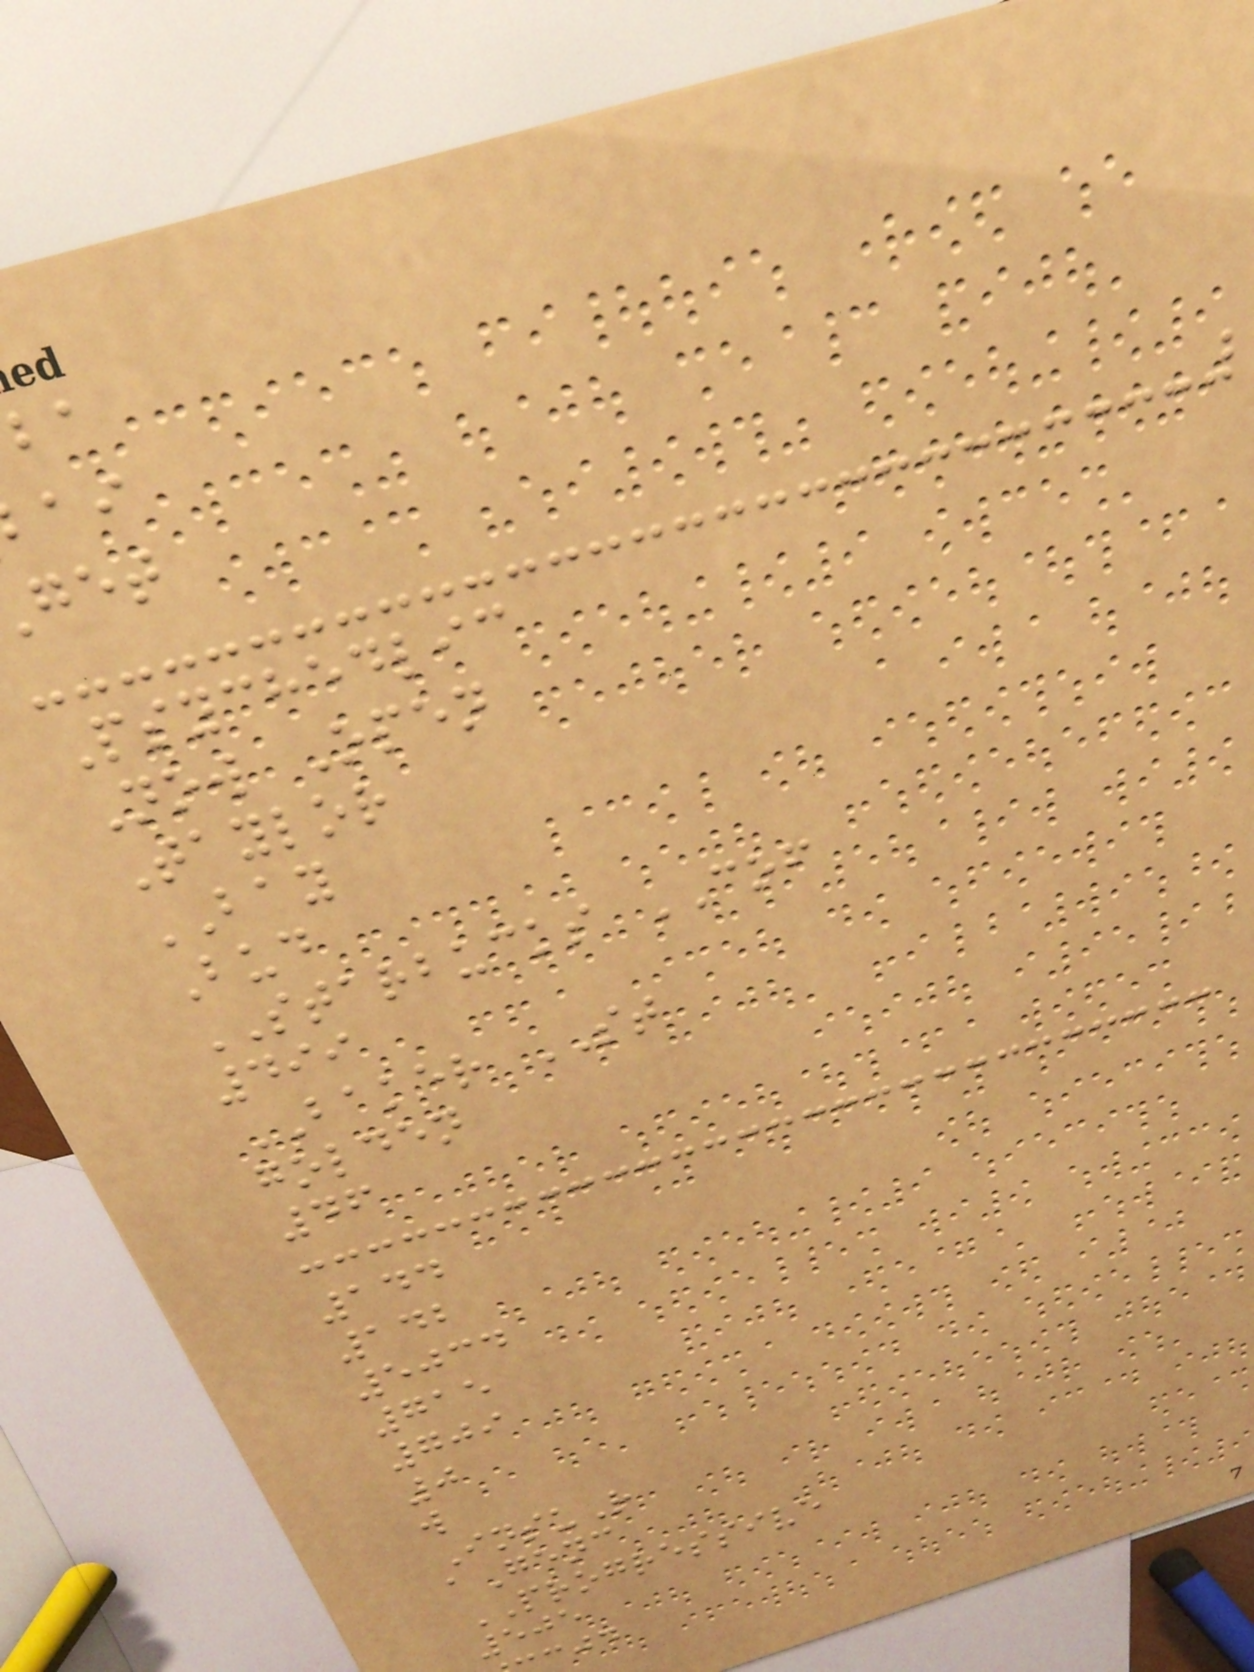Psychedlic
Now Open
Taylor
BAY
Bud
STARBUCKS COF
499
BAKER ST
golden
46
144
142
5034
715
709
0
w
InsuR
aGenc
PROGRESSIVE
505
